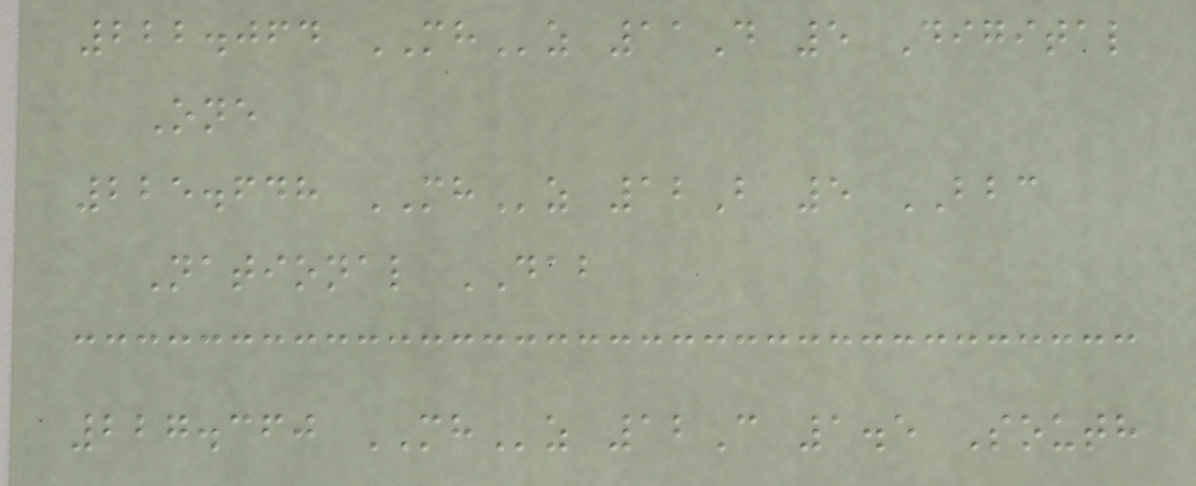222.064 MHz 11D 5 Digital
One
225.648 MHz 12B 5 BBC
National DAB
227.360 MHz 12C 1.5 South
